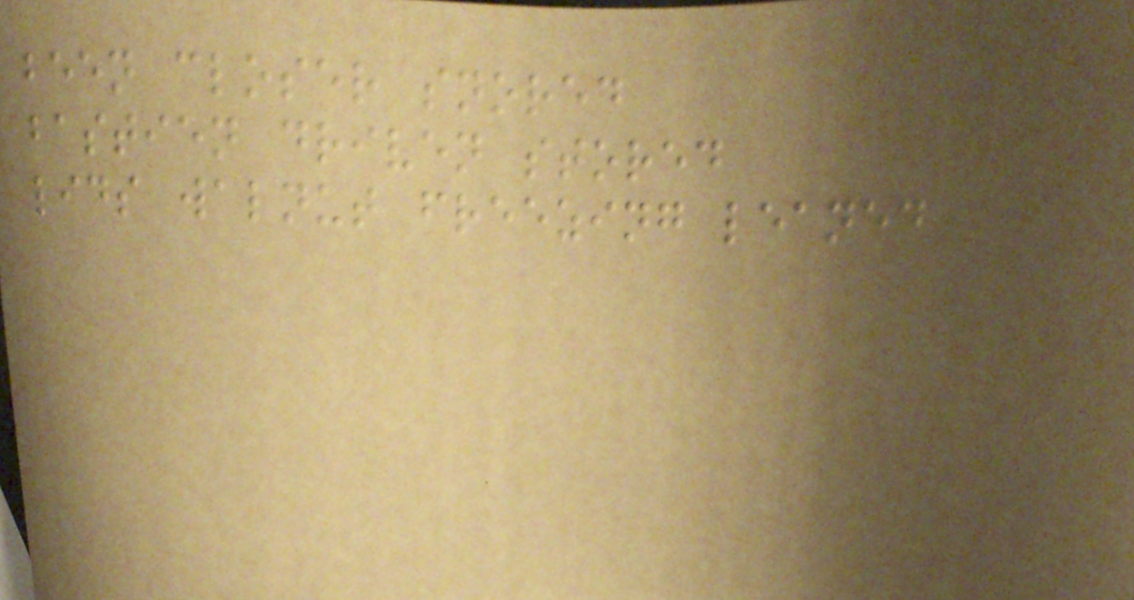been closer snored
bastien driven stored
lids walnut freezing leaned
